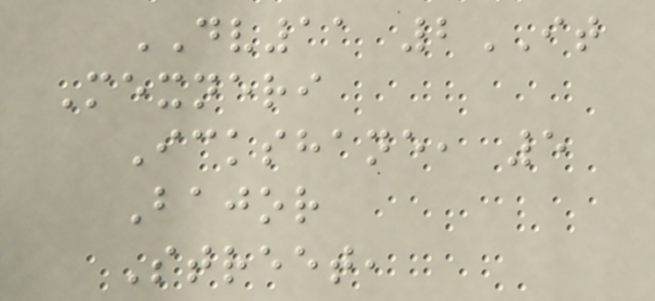DV11 2IT
Mexneri
Ickshane, 5
Bajor
Street,
